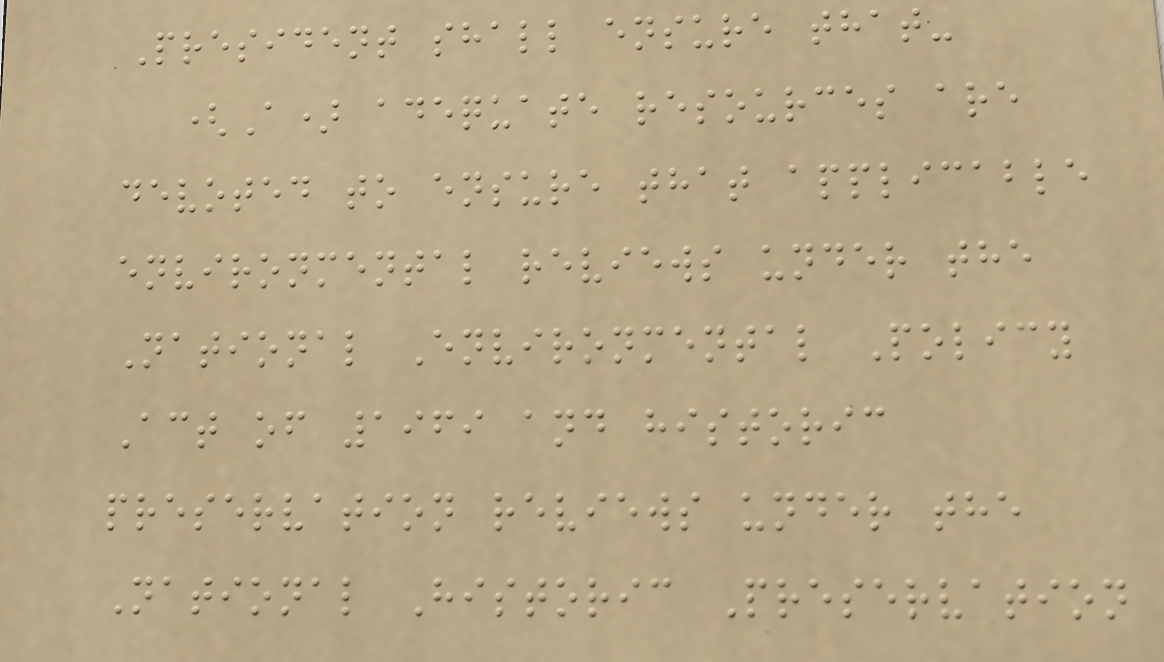President shall ensure that-
(A) adequate resources are
devoted to ensure that applicable
environmental reviews under the
National Environmental Policy
Act of 1969 and historic
preservation reviews under the
National Historic Preservation
